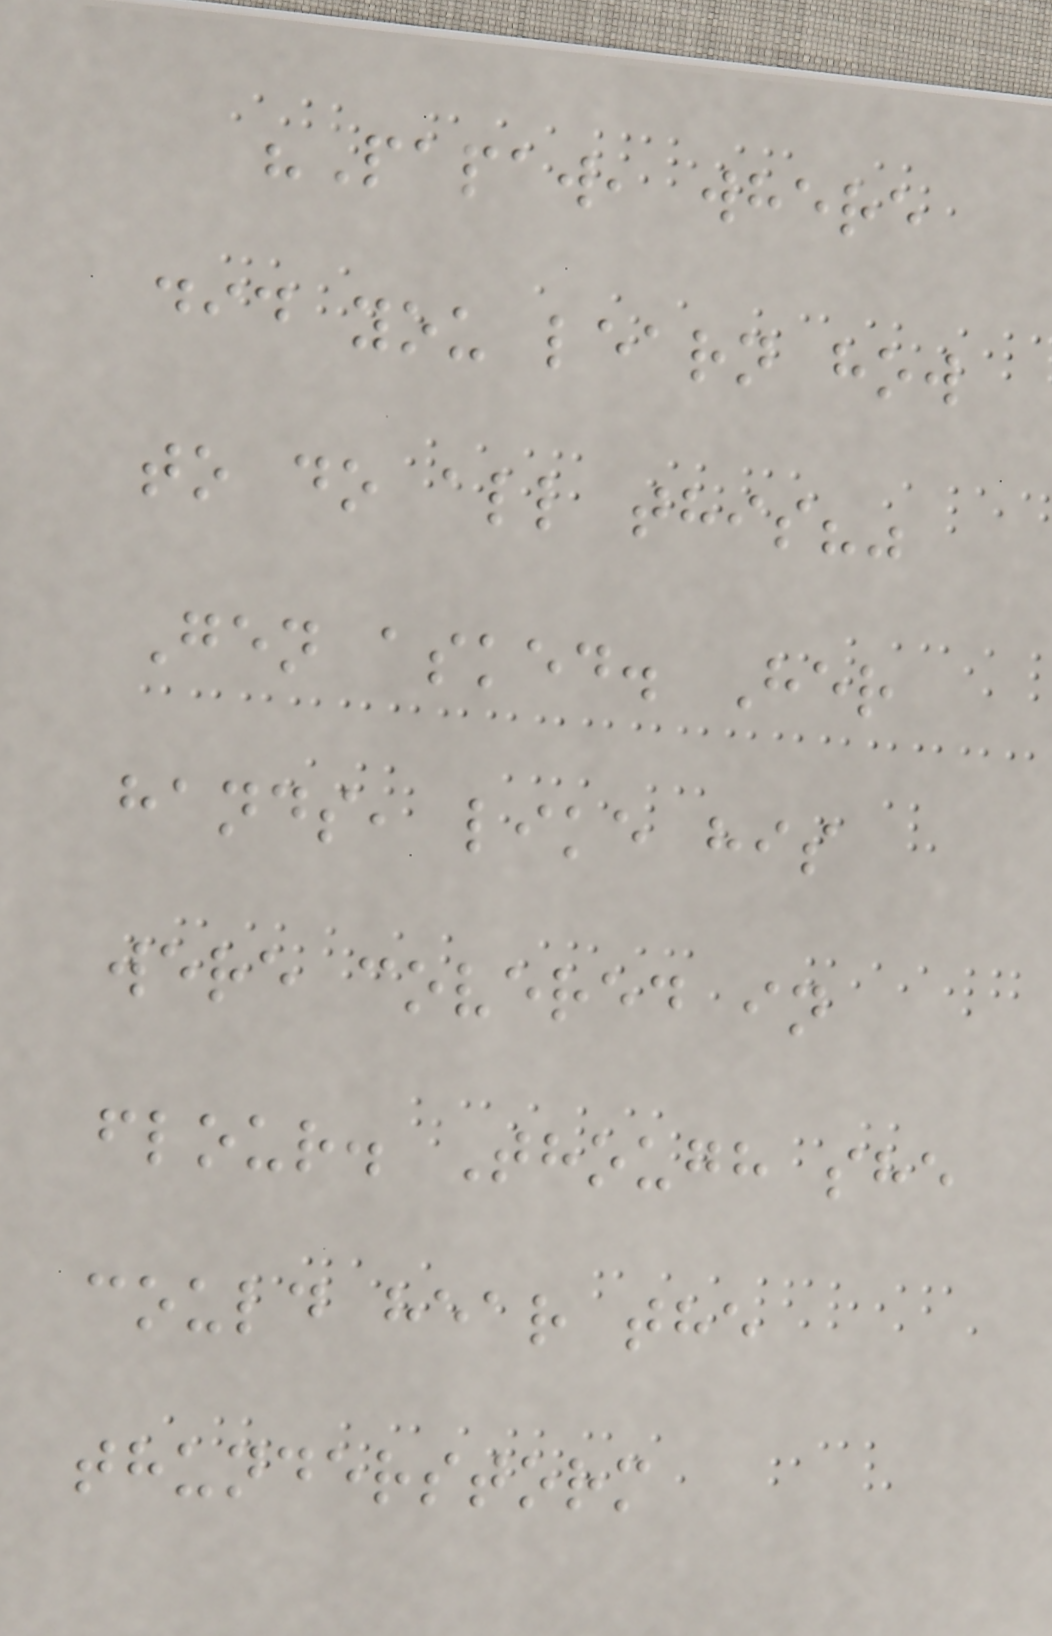"Papaw, where
did you learn how
to do all this?"
Gen asked. Her
hands, like his
were covered in
flour. Though she
could hear the
thunderstorm
